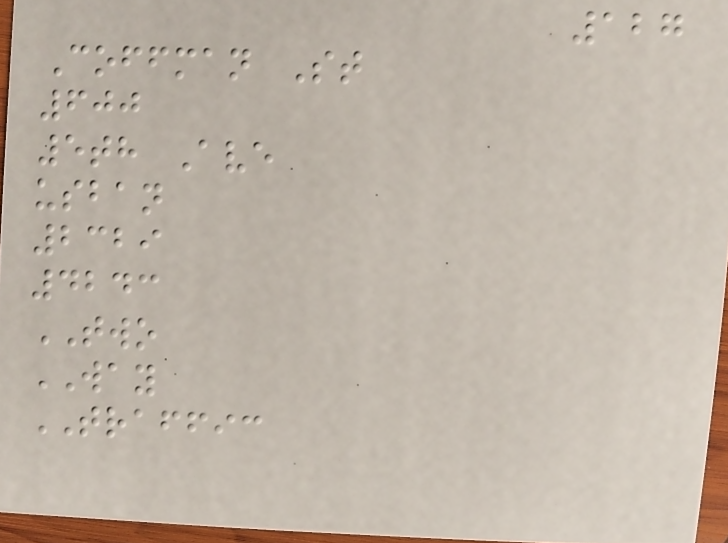127
Coffman St
600
5th Ave
usban
2329
4243
TWO
WAY
TRAFFIC
